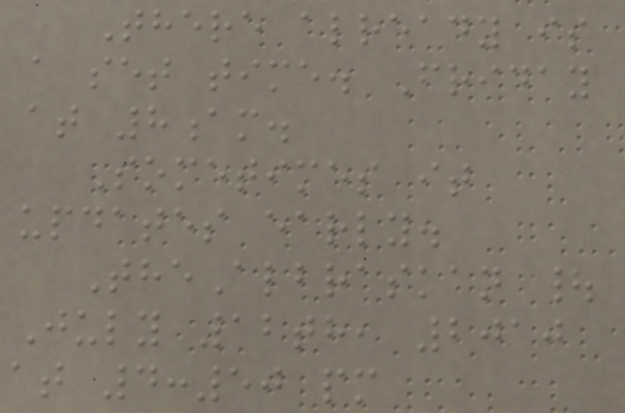There already is
a set time. Friday
at 8am.
Sometimes it
updates early.
TheAlbraskan |
July 12th, 2010
at 4:50 pm
